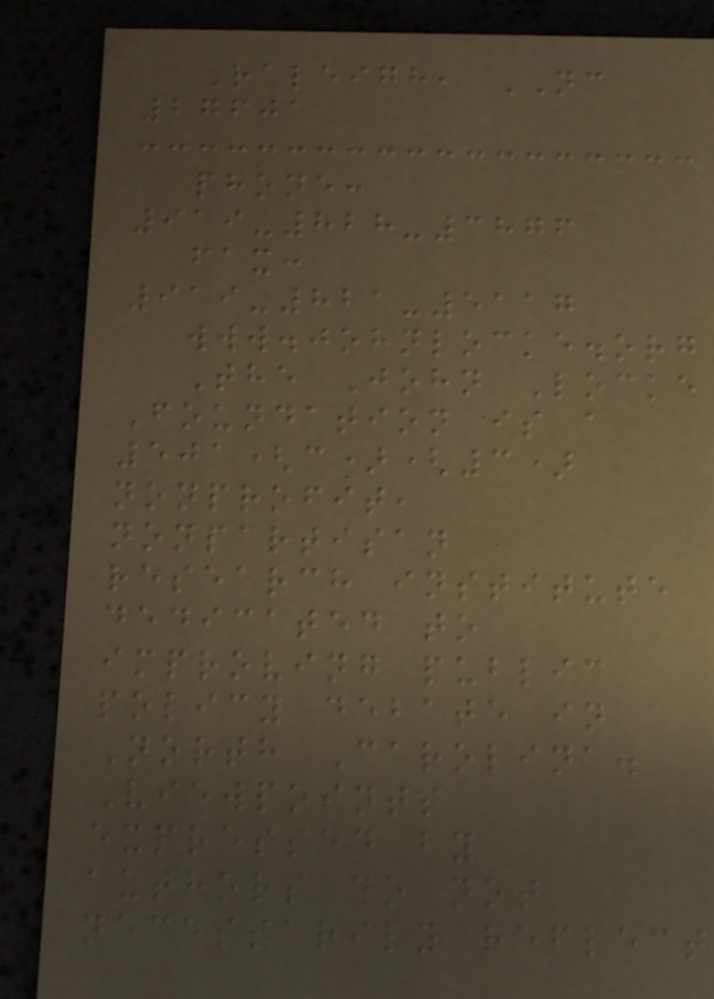Raleigh, NC
27601
phone:
919-828-3876
fax:
919-821-5117
www.johnlocke.org
The John Locke
Foundation is a
501(c)(3)
nonprofit,
nonpartisan
research institute
dedicated to
improving public
policy debate in
North Carolina.
Viewpoints
expressed by
authors do not
necessarily reflect
